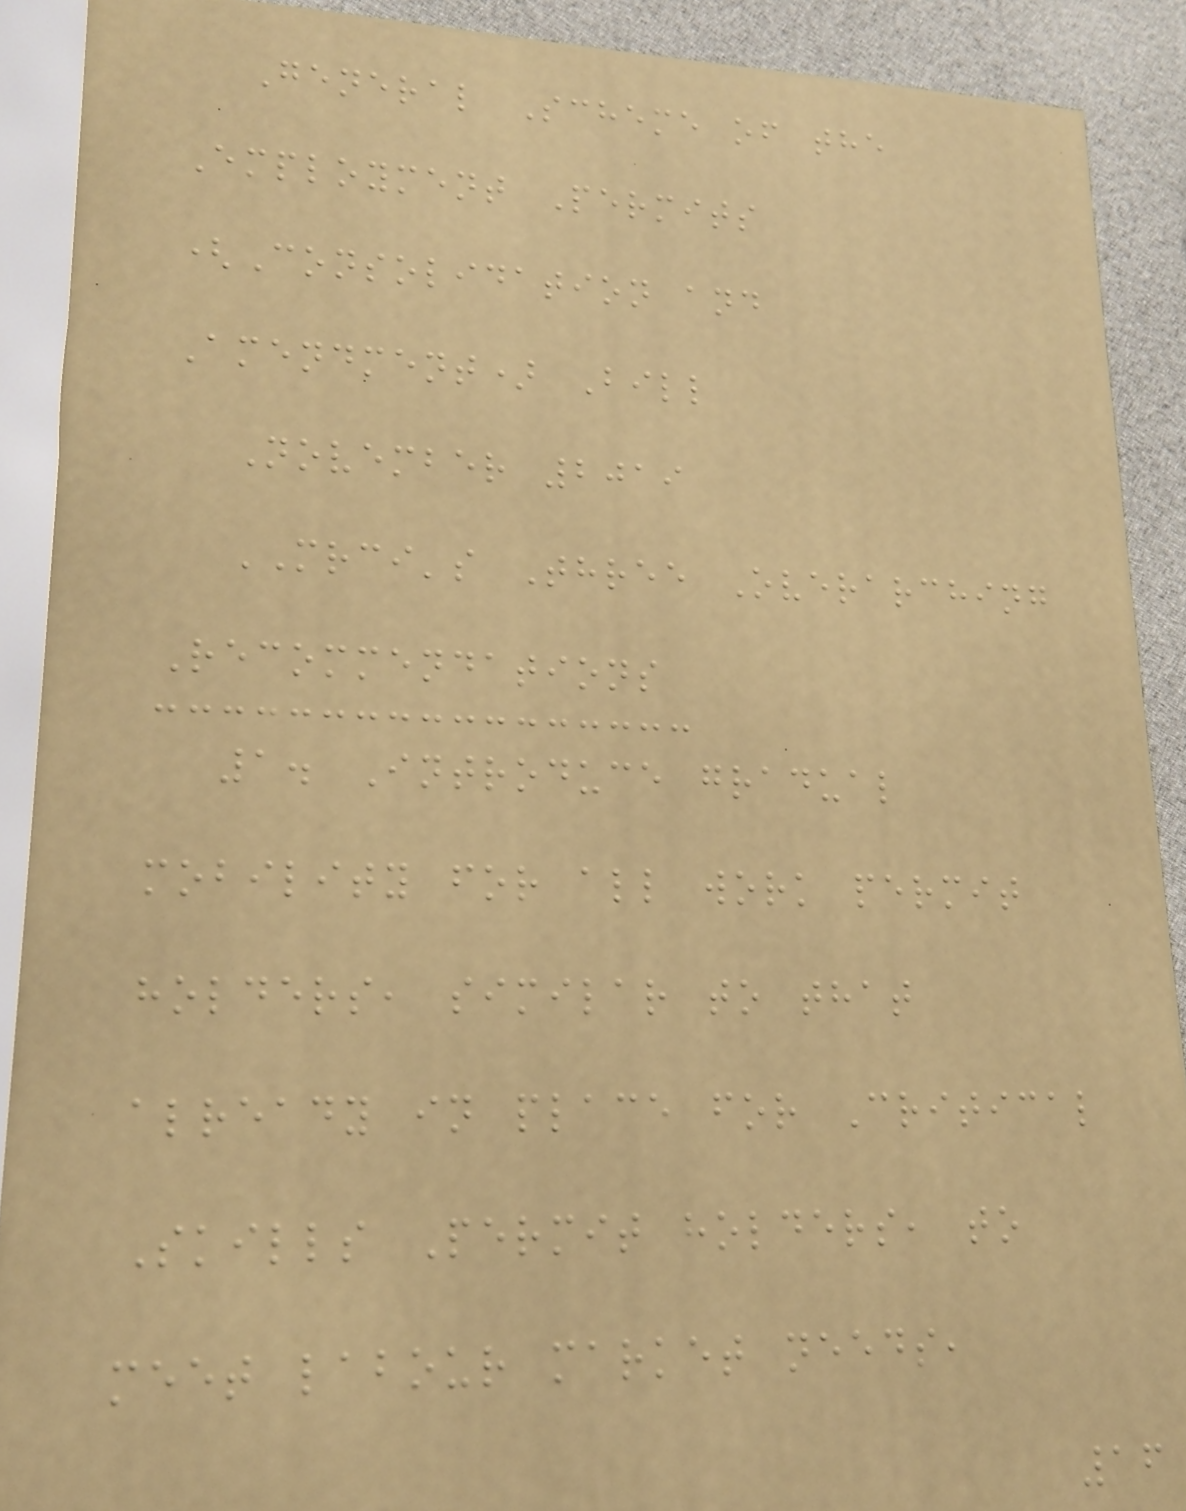General Scheme of the
Employment Permits
(Consolidation and
Amendment) Bill
November 2019
MRCI's Three Overarching
Recommendations
1. Introduce gradual
mobility for all work permit
holders, similar to that
already in place for Critical
Skills Permit holders, to
meet labour market needs,
16
